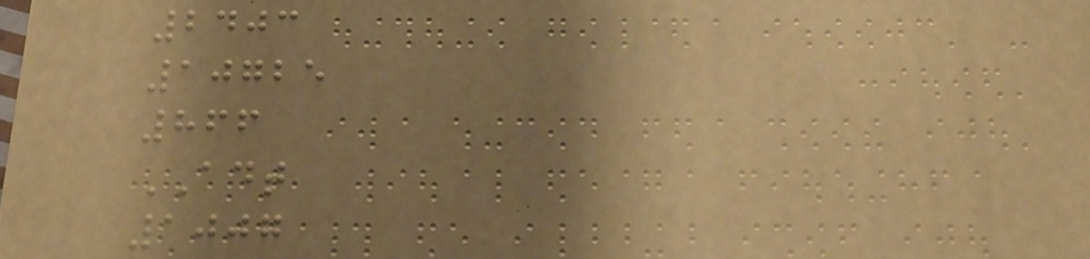2403
10725
866
ADT
1007
